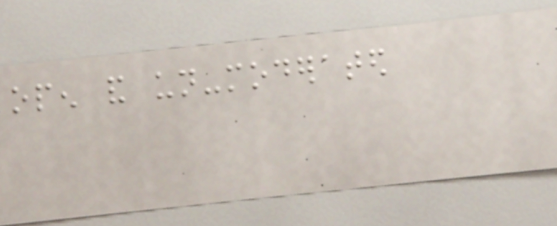open and un-moderated
